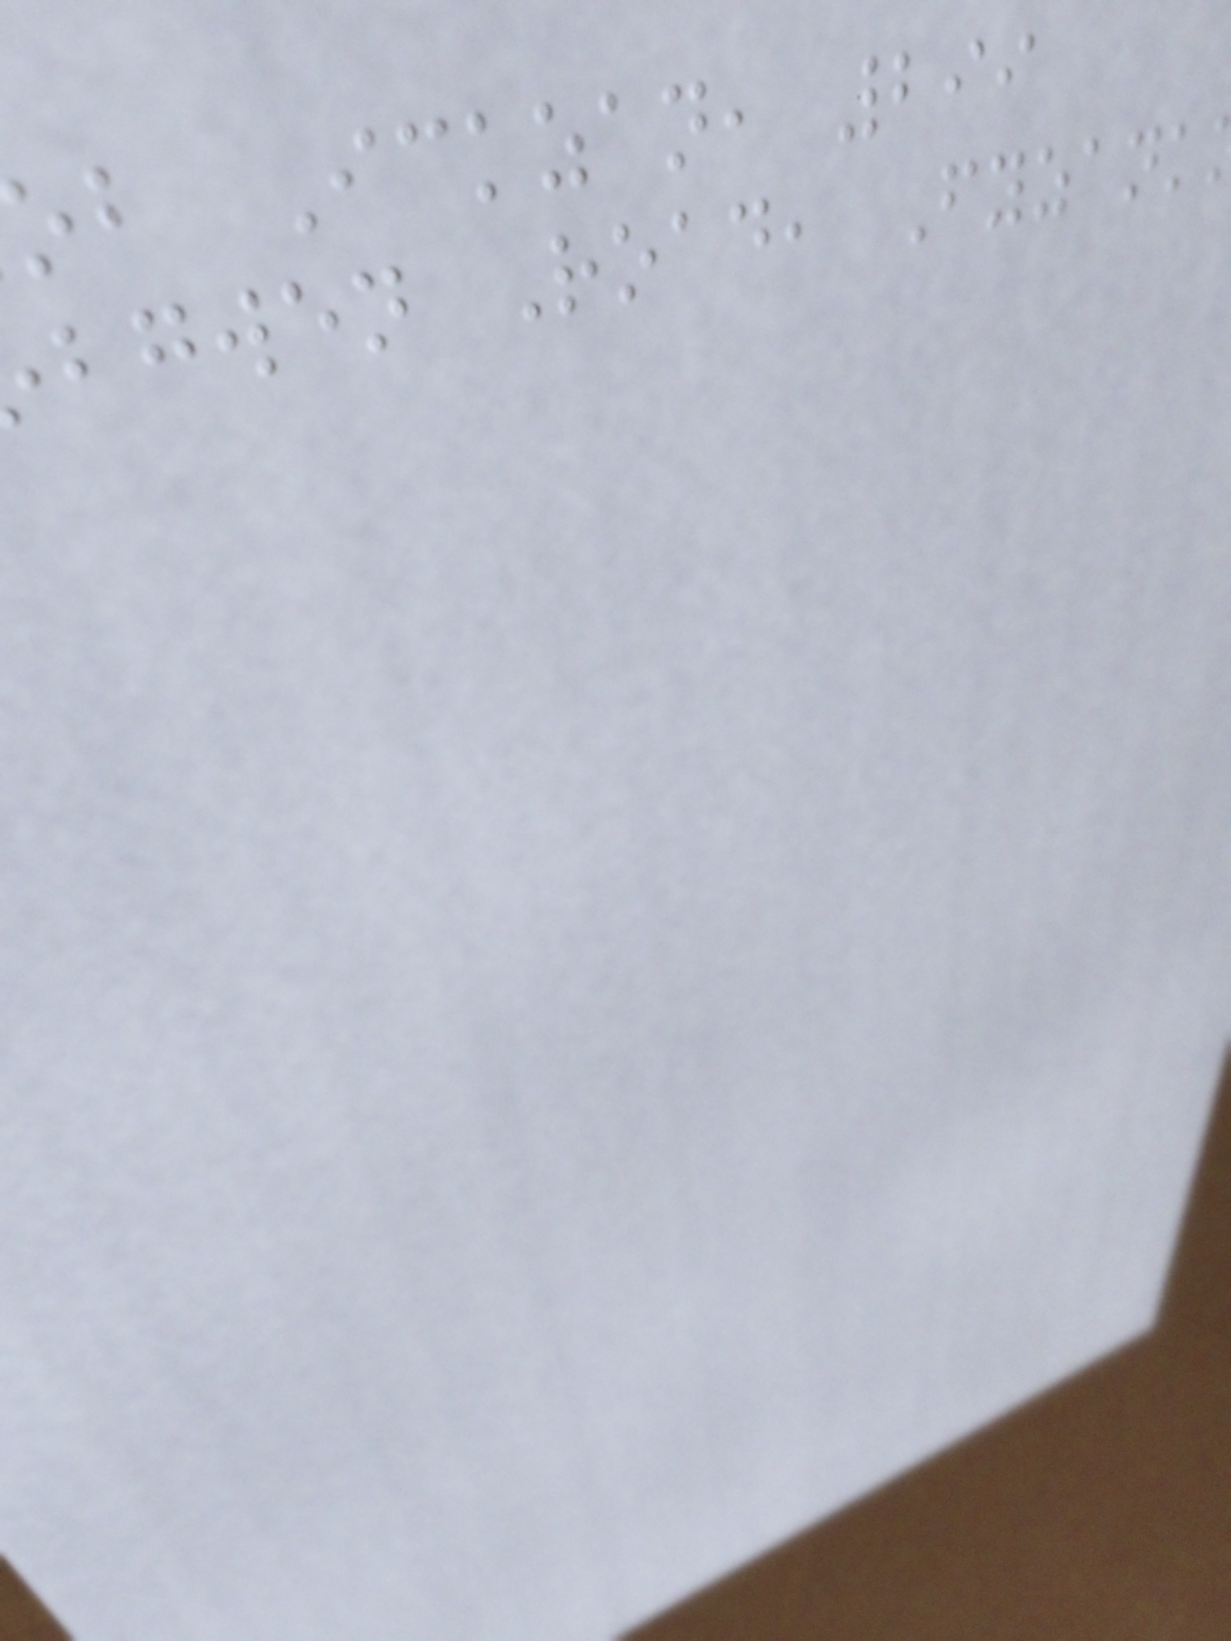b Ickzan, 299
bgwen Road, Fyzank
